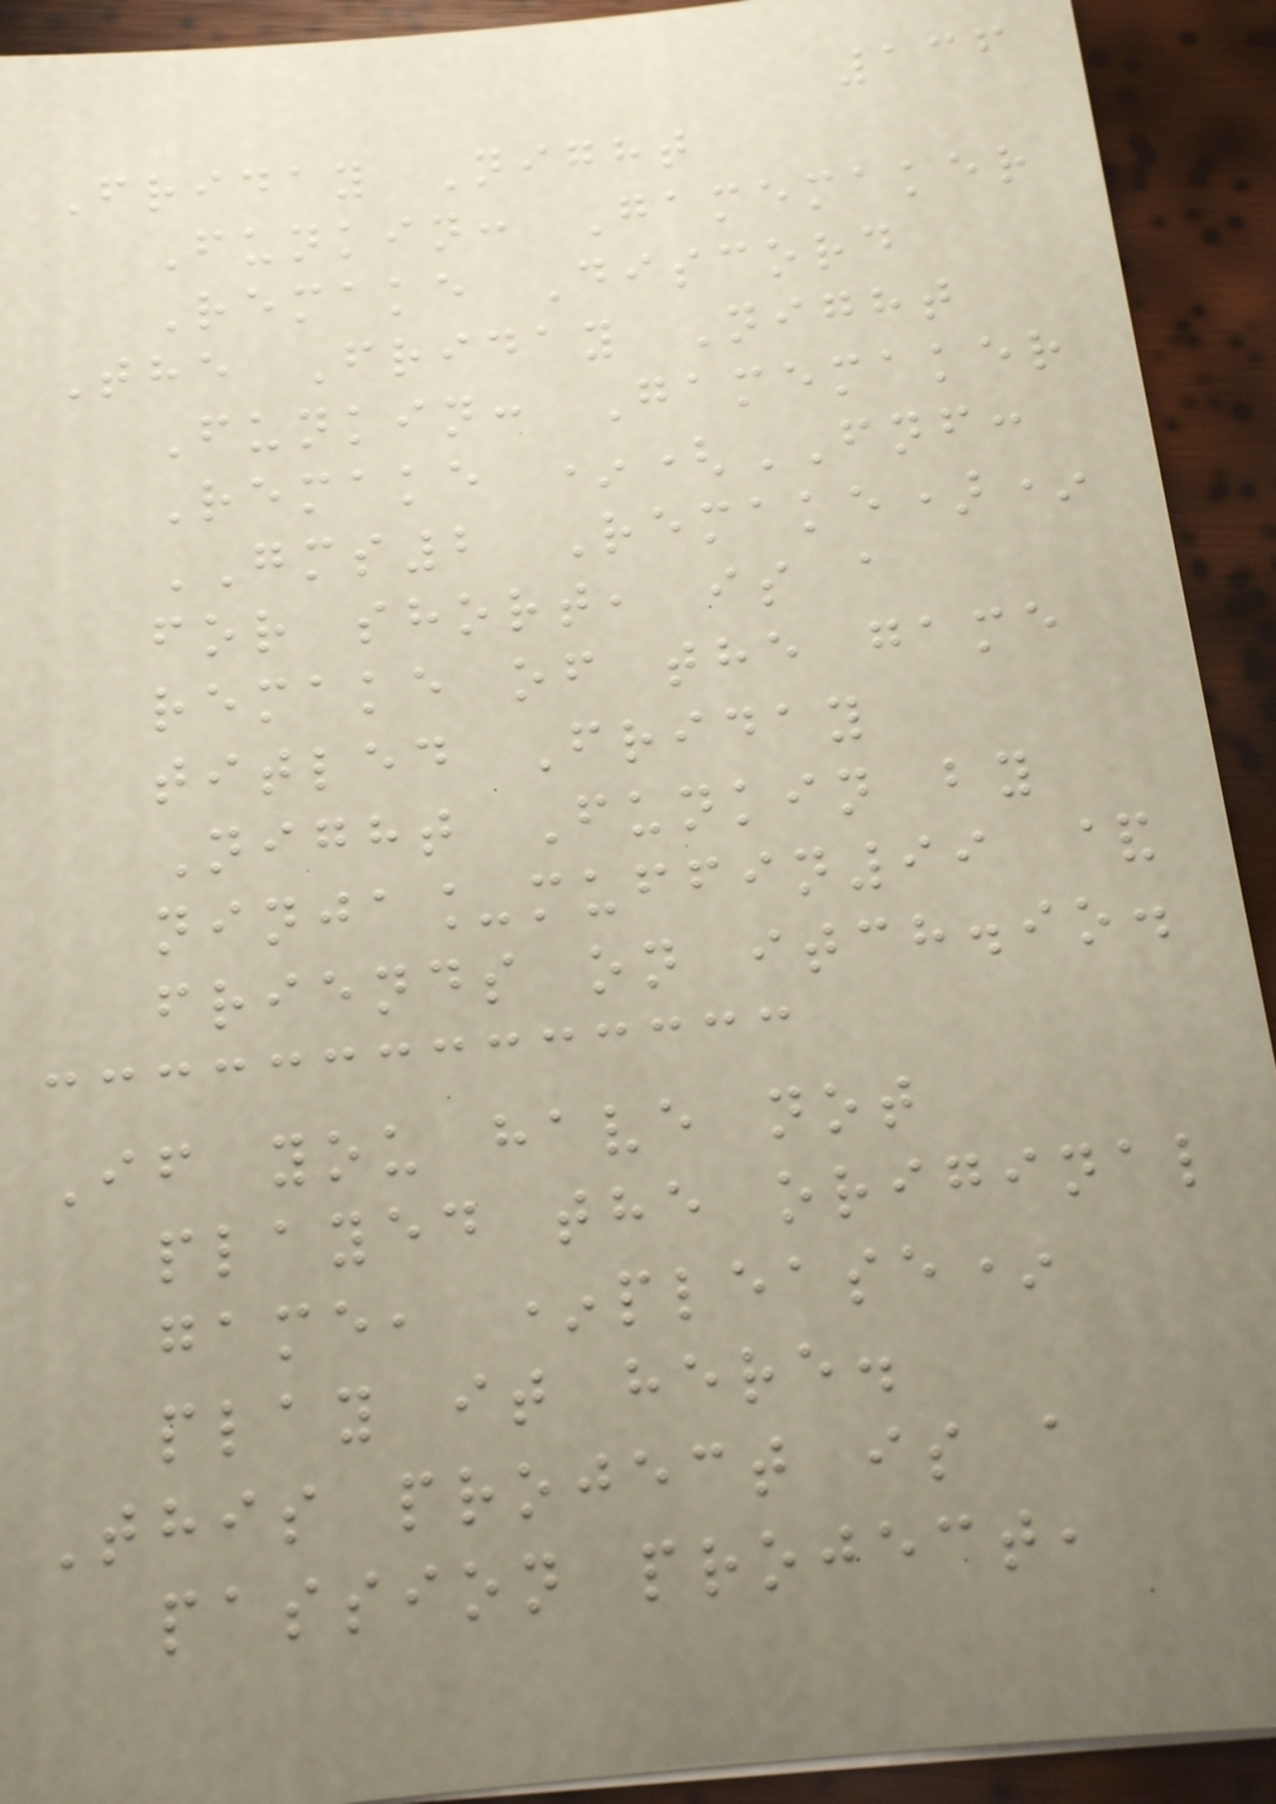136
Friday Night
Funkin: Gamemaker
Remake Discord
The Friday Night
Funkin: Gamemaker
Remake *(FNF:
GMS2 Remake)*
for short, is a
remake of the game
titled Friday
Night Funkin by
ninja_muffin99 &
friends on itch.io.
If you have not
played the original
game, *please*
play it here.
This project is a
passion project,
